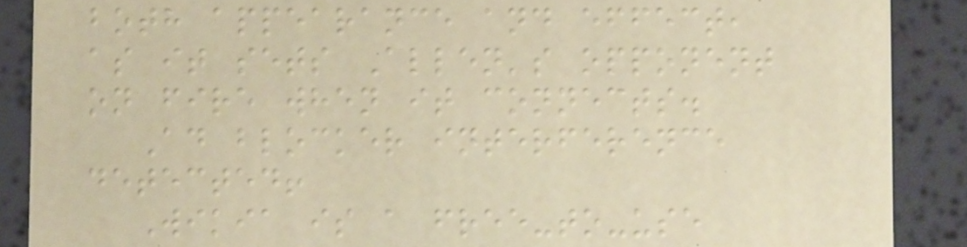both appearance and effect,
as it sets Allen's opponent
on fire when it connects.
Ad blocker interference
detected!
Wikia is a free-to-use
